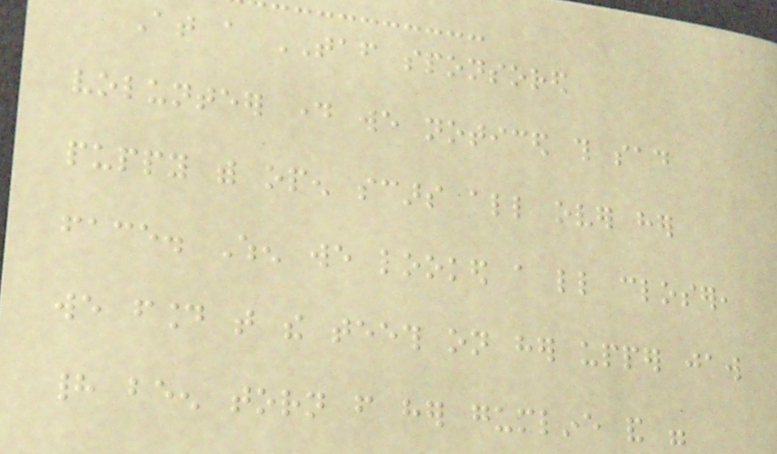At a TAF sponsored
volunteer day we noticed this sad
puppy with open scars all over her
face. When we looked a little closer,
we found that the teeth on her upper jaw
had been torn from her gumline and were
